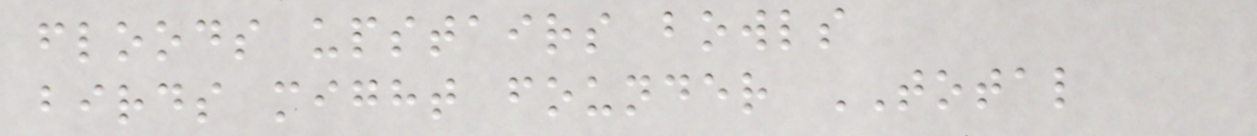floods upstairs bowls
birds might founder TOTAL
